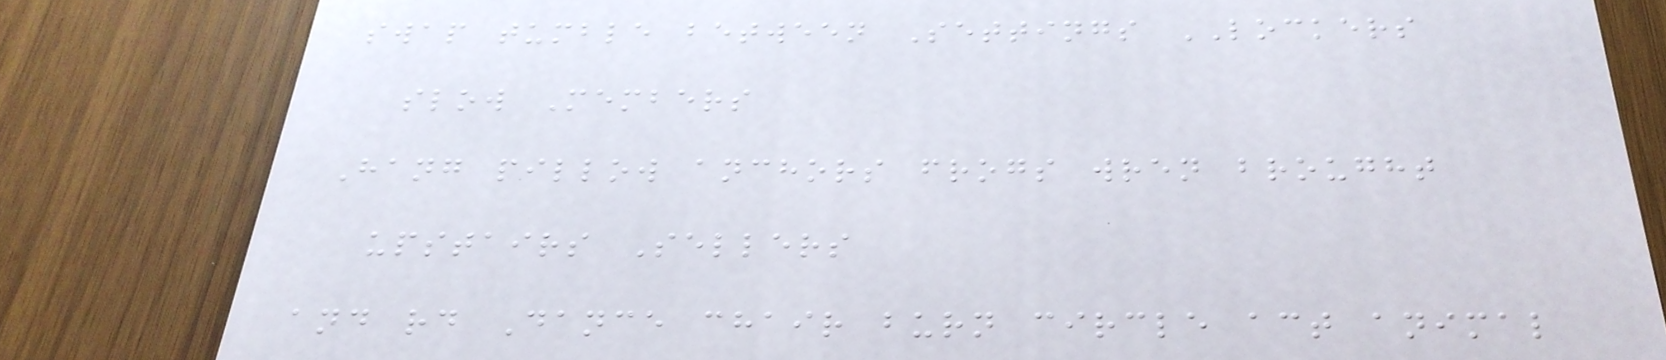swap tumble between Settings LOCKERS
slow Members
Hang pillow anchors frogs wren brought
upstairs Sellers
and rd Dance chair burn circle act animal
